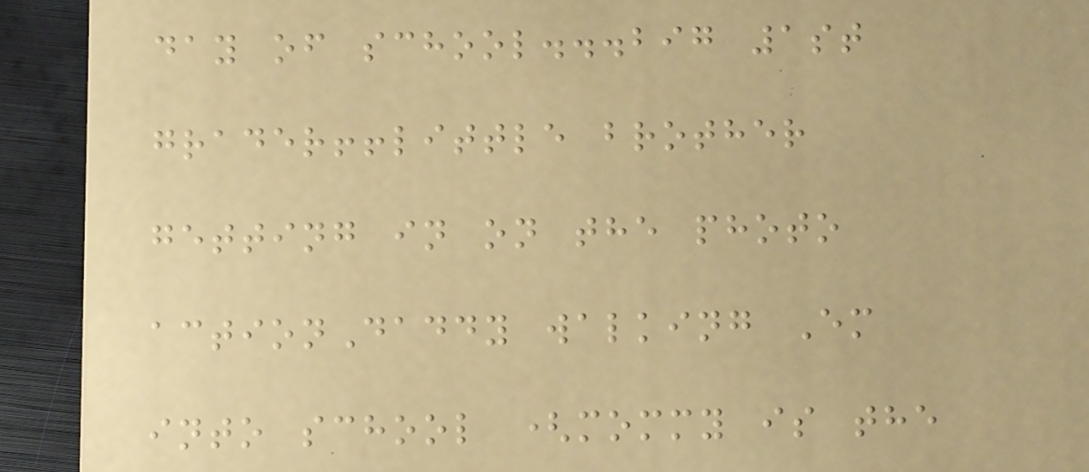day of school...big 1st
grader!!little brother
getting in on the photo
actionDaddy walking Em
into school (mommy is the
